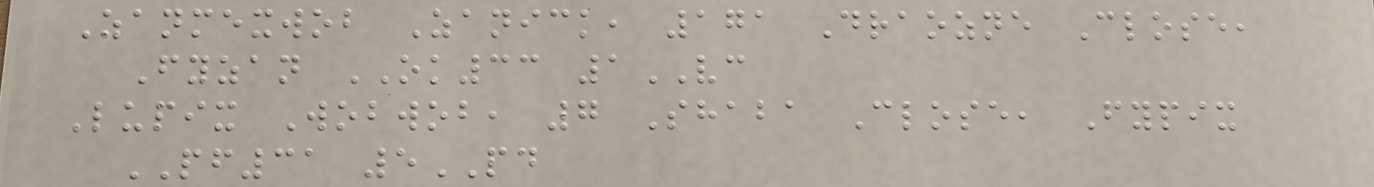Zanmexwob Zanick, 171 Draozne Close,
Fyzan OK33 1VC
Lupix Wobwob, 7 Shaba Close, Fypix
PF31 5PD
